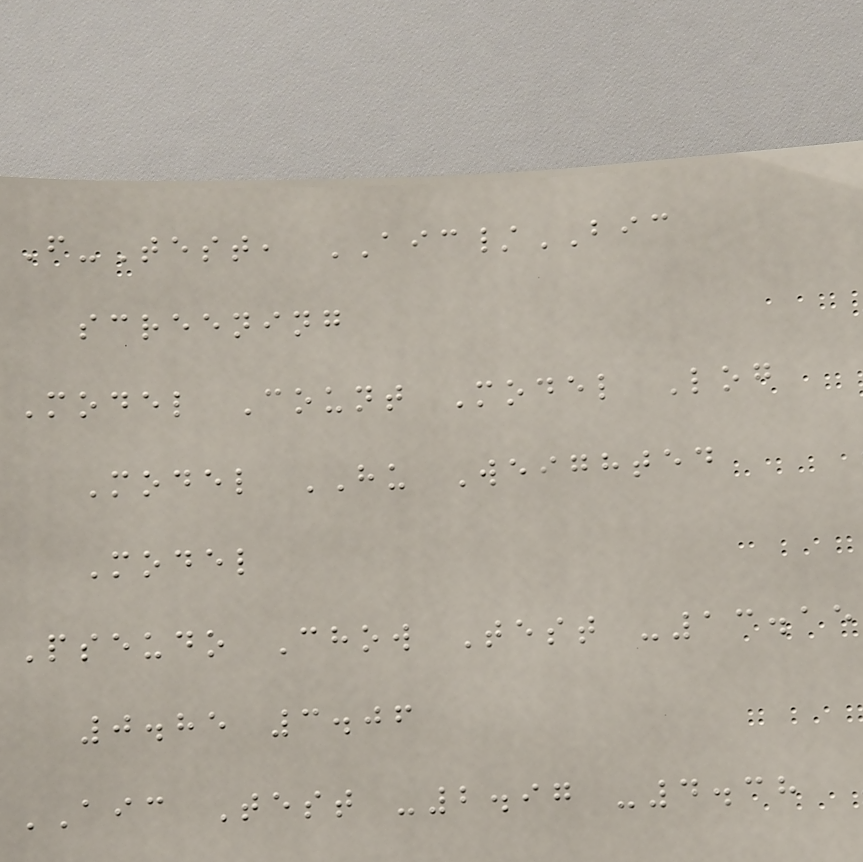F-Test, AIC/BIC
screening
Model Count Model Log
Model HU Weighted
Model
Pseudo Chow Test -13.15
0.85 3.06
AIC Test -2.97 -4.38
